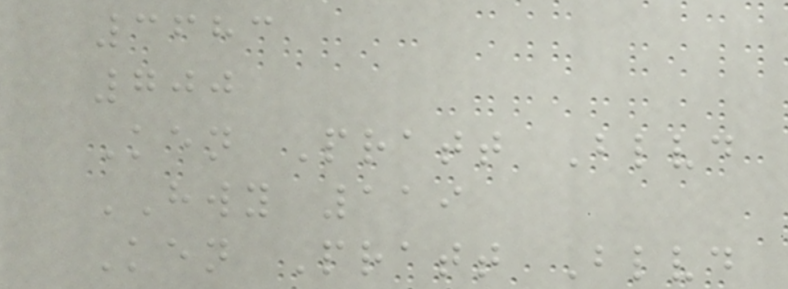3683
700
Ken Pratt Blvd
HWY 119
Ken Pratt Blvd
